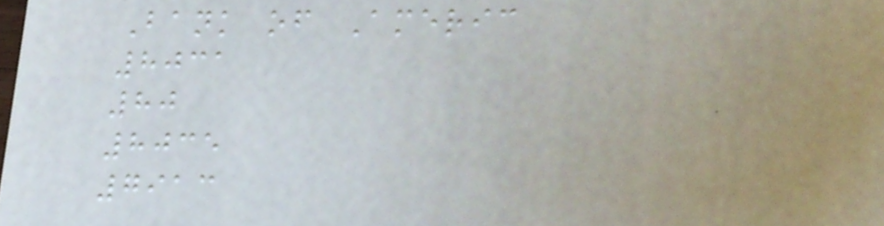Bank of Americ
8031
80
8035
7913
